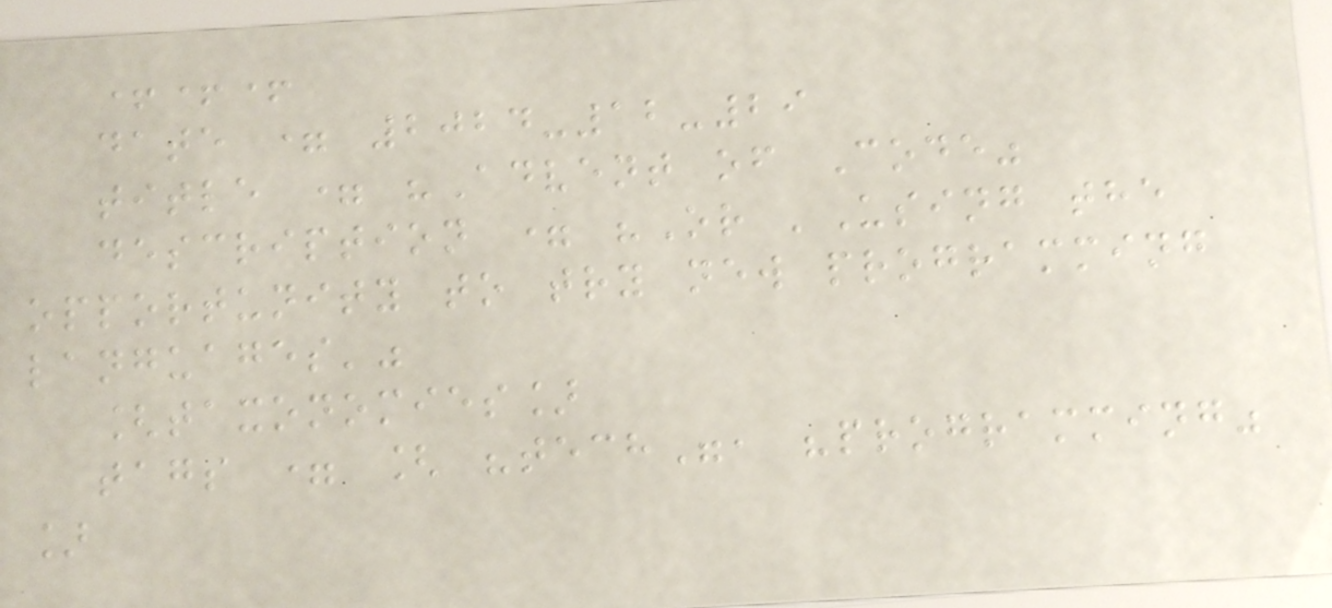+++
date = 2024-12-29
title = "Advent of Code"
description = "Or 'Using the
opportunity to try new programming
languages'"
[taxonomies]
tags = [ "tech", "programming"
]
